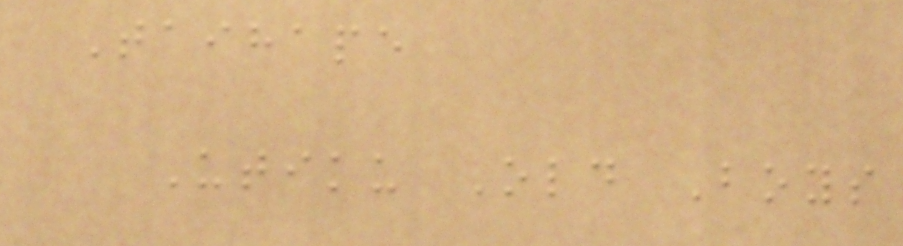Taihape
Utiku Old Boys
